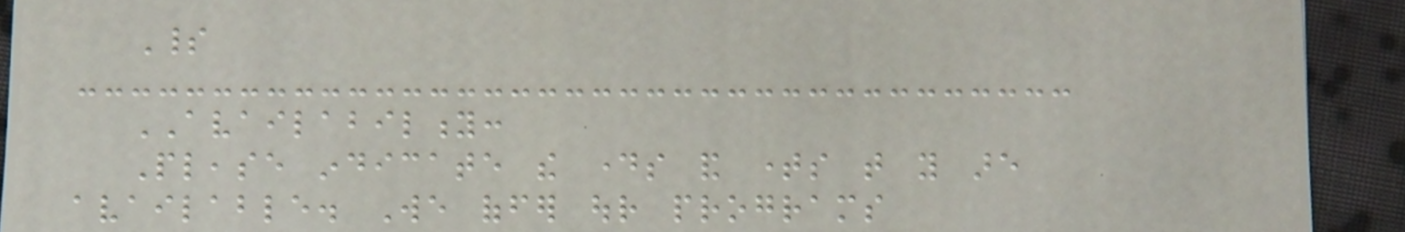Spirit
AVAILABILITY:
Please indicate the days and times that you are
available. We offer our programs
